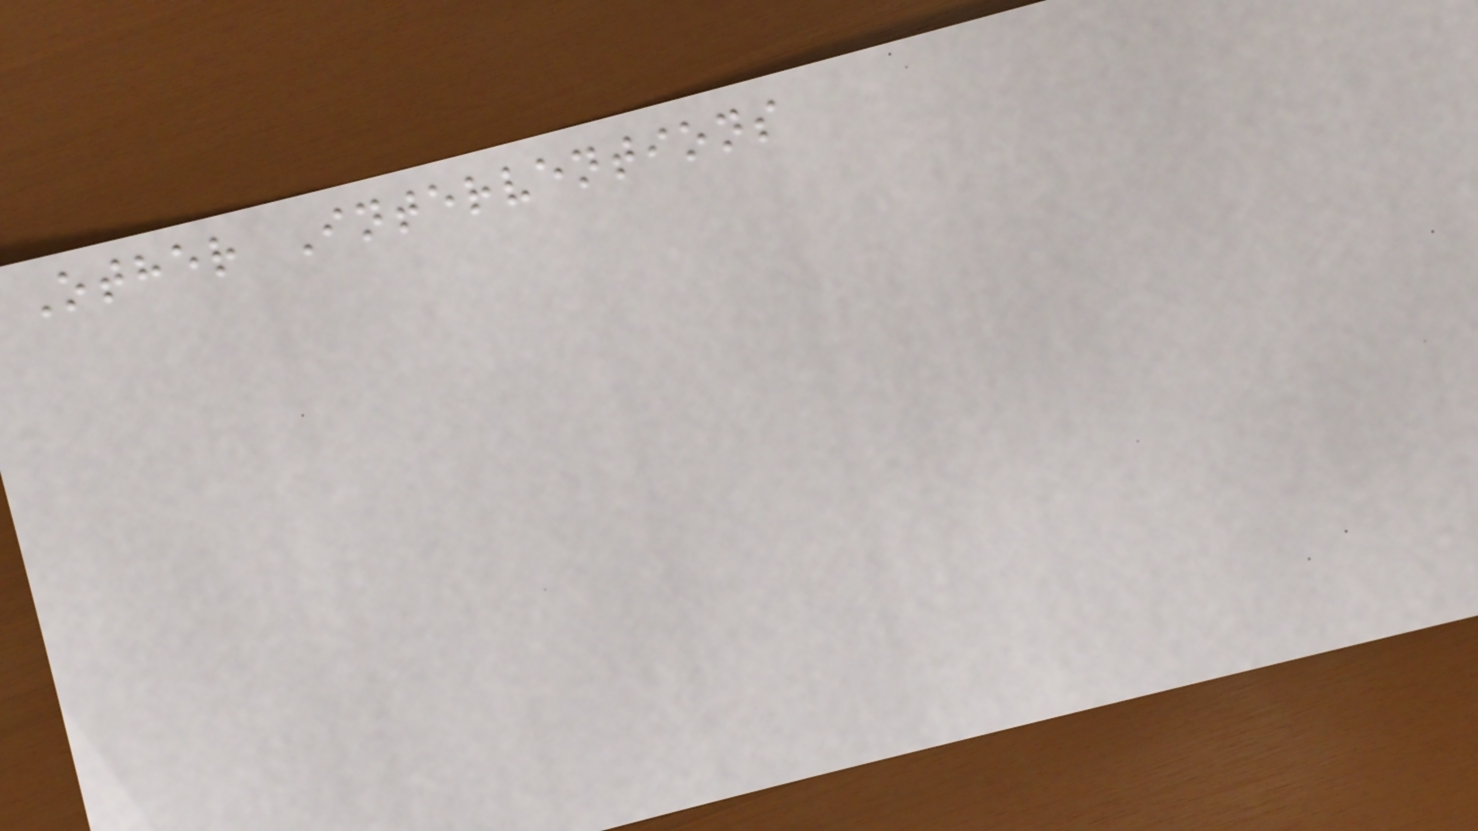Other Interventions
